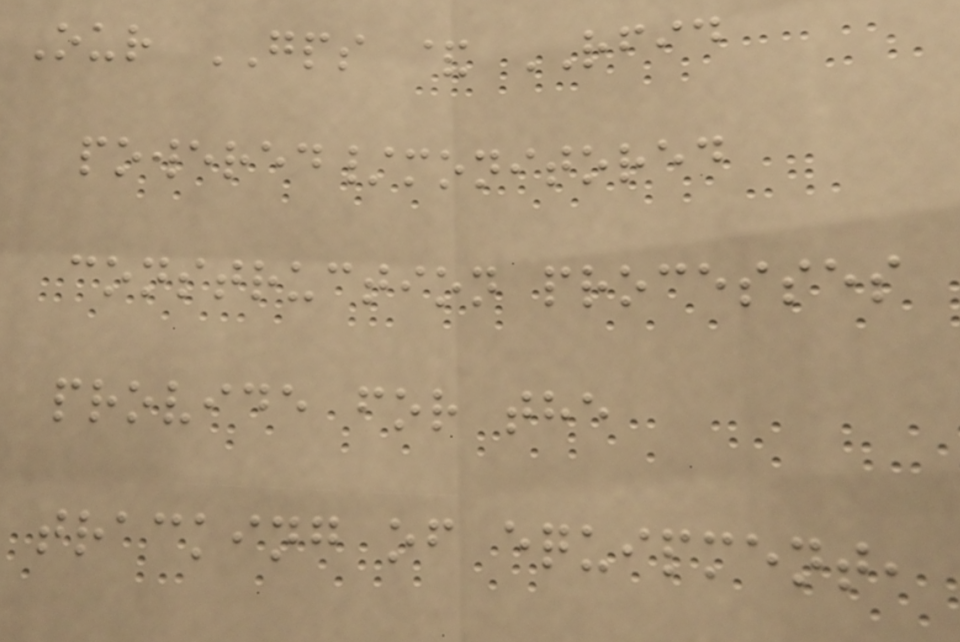Our GPS & RFID
powered/monitored
construction processes
provide for the
tracking of equipment,
